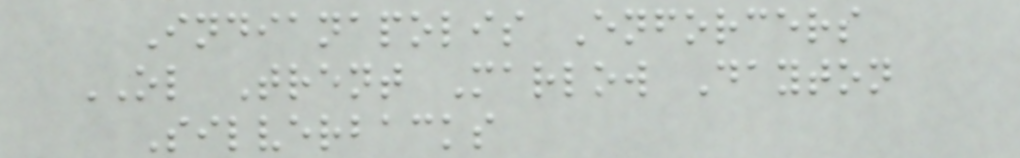Indianapolis Enforcers
OL Trent Marlow Dayton
Silverbacks
